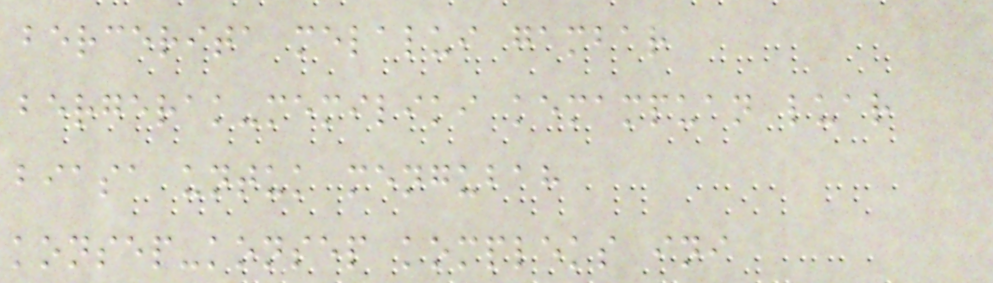bercerita melalui gambar
bergerak-memiliki kemampuan luar
biasa untuk mengubah
konsep-konsep kompleks ini
